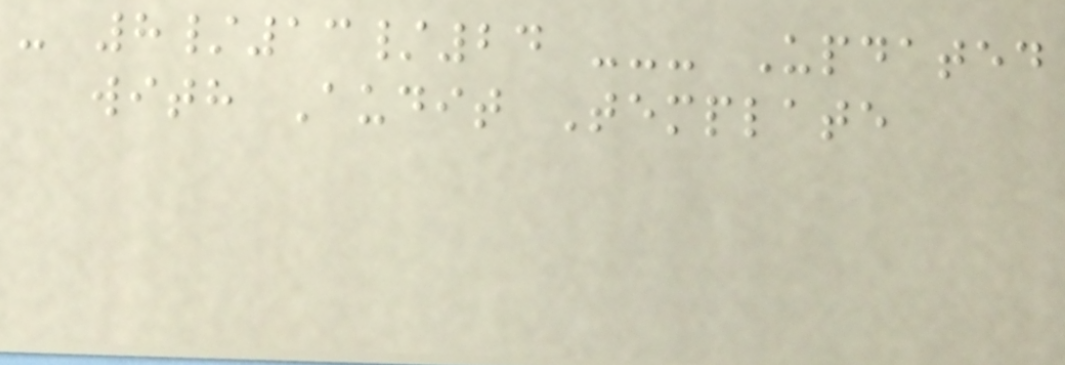- 8/13/24 --- Updated
with Audit Template
